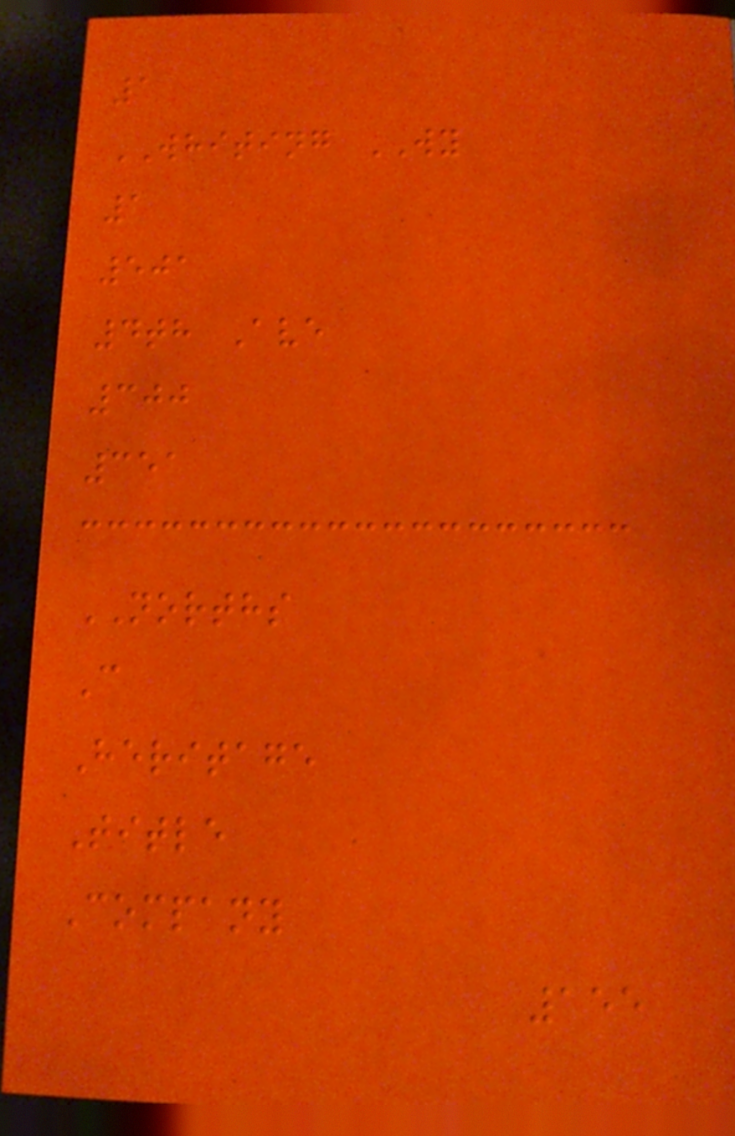1
WHITING WY
1
501
4th Ave
300
351
NORTHS
C
Heritage
Title
Company
155
